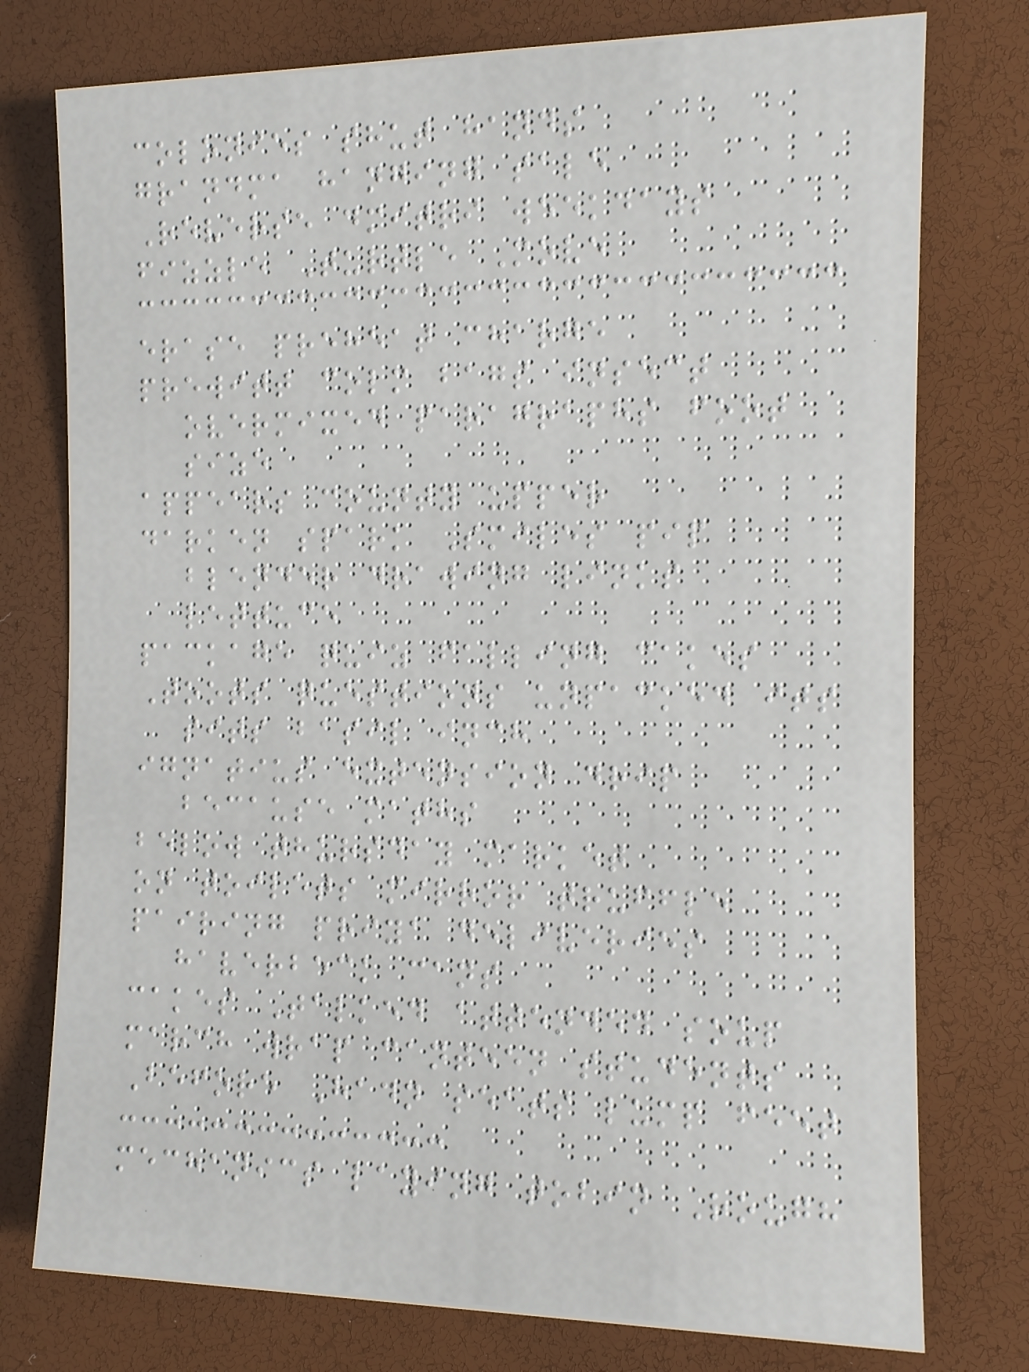colonies shut hands
grandma hanging sale
Reverse dmitri weekdays
fizzle Turtle Move
erase preheat charge
prewitt colm bags insect
overmixed paragraphs foot
size
appears county upper
darken spark Smiles pip
blender drawing links
lettuce
package quiz falling cakes
Toots questions unpacked its
sits basil inch
ignatius extension drip
because maths
below thursday market
on toilets mirror truffle
pairing priya deliveries
haverbeck cans
cakes Talked attended soup
march wrap canteen students
Before Hadn seats lump feet
mechanics laying tobin Rough
